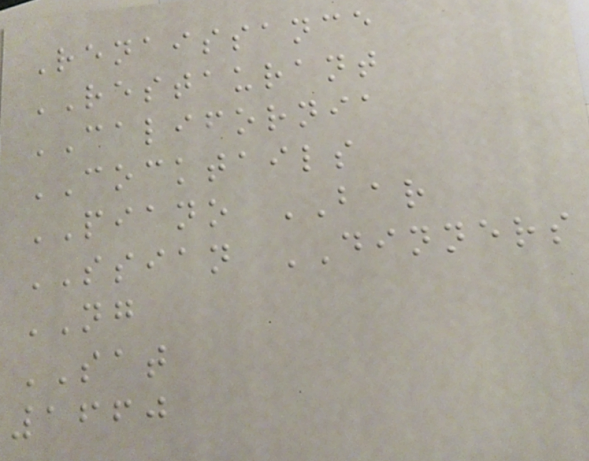Renaissance
RESTAURANT
CALIFORNIA
COCKTAILS
PIANO BAR
SSIAN DINNERS
NG
SAT
1660
